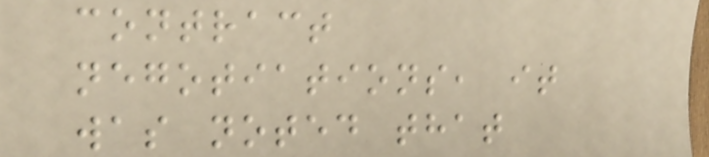contract
negotiations, it
was noted that
